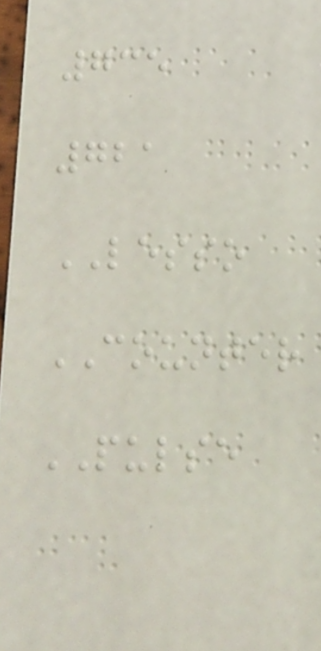735
721
LESSO
COUNTER
PULSE
